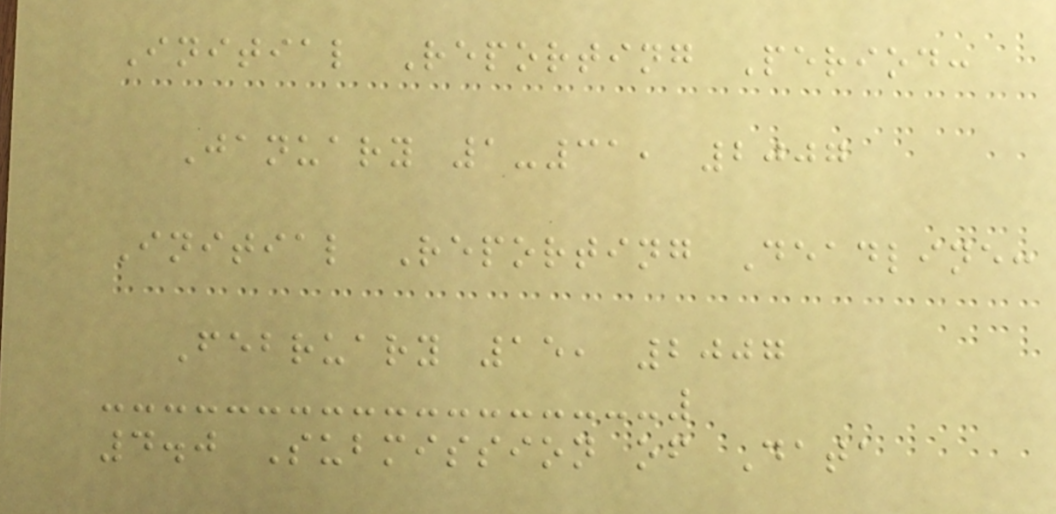Initial Reporting Period:
January 1-31, 2007
Initial Reporting Deadline:
February 15, 2007
4.0 Submission of Data
